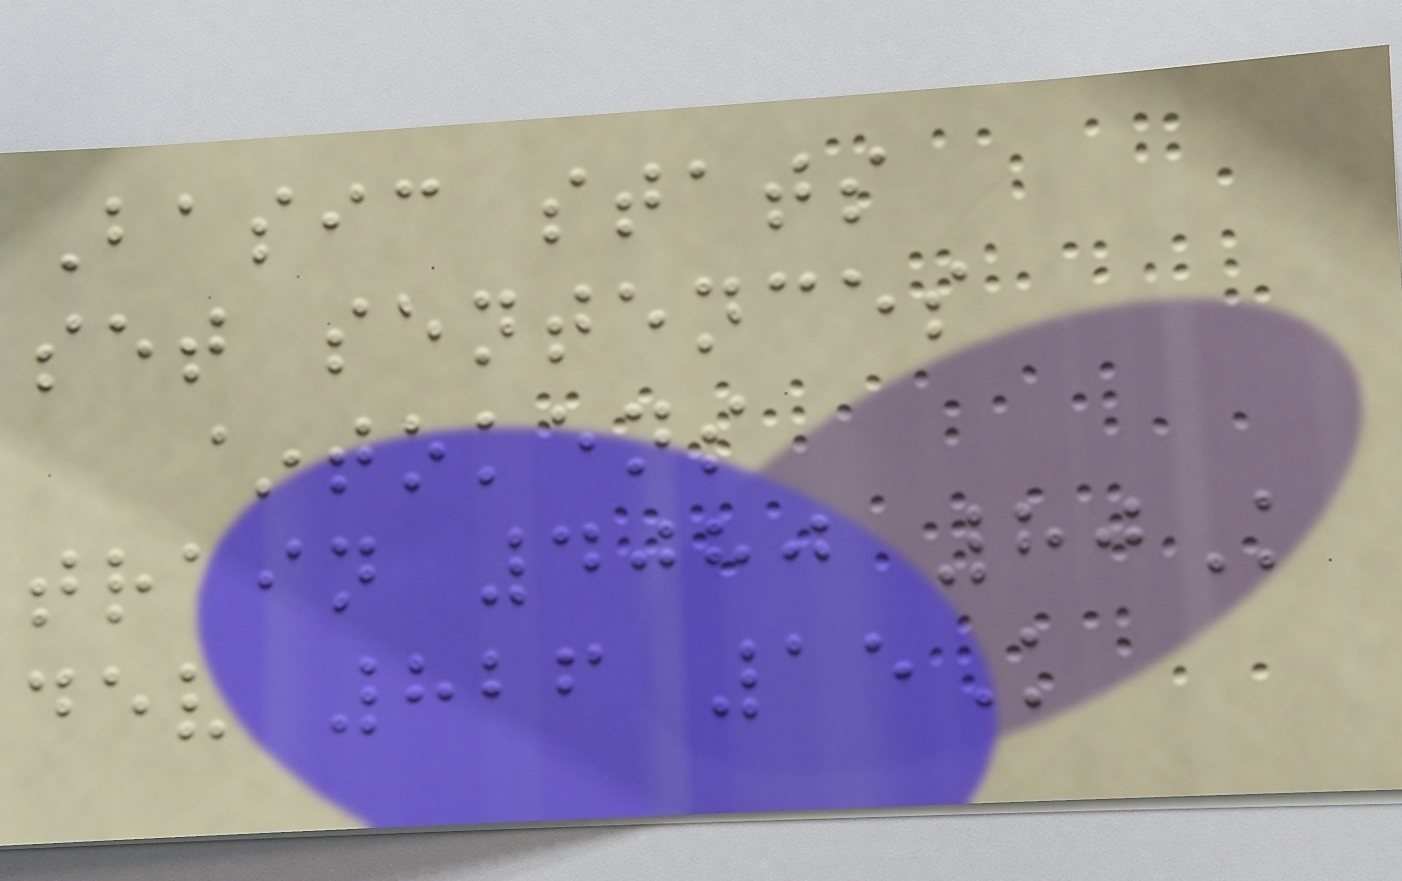Basic stats
set sentences
~tokens
train 4080 80K
dev 826 15K
